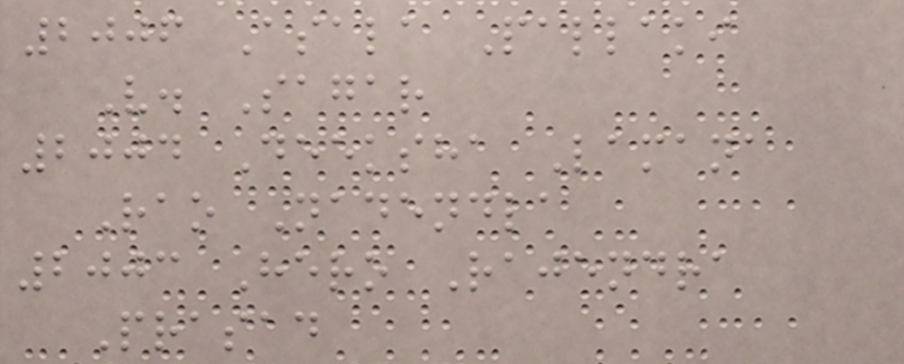2006 Asala Pallaki
V. Sagar
2004 Deeksha Lamana
Rao Nadendla
2003 Hero Rajendra
Prasad
